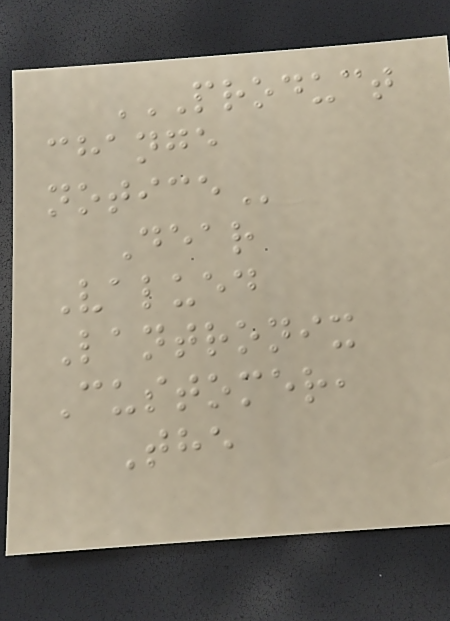PRODUCT
CHANGE
NOTICE
Dear
Valued
Lantronix
Customer,
The
